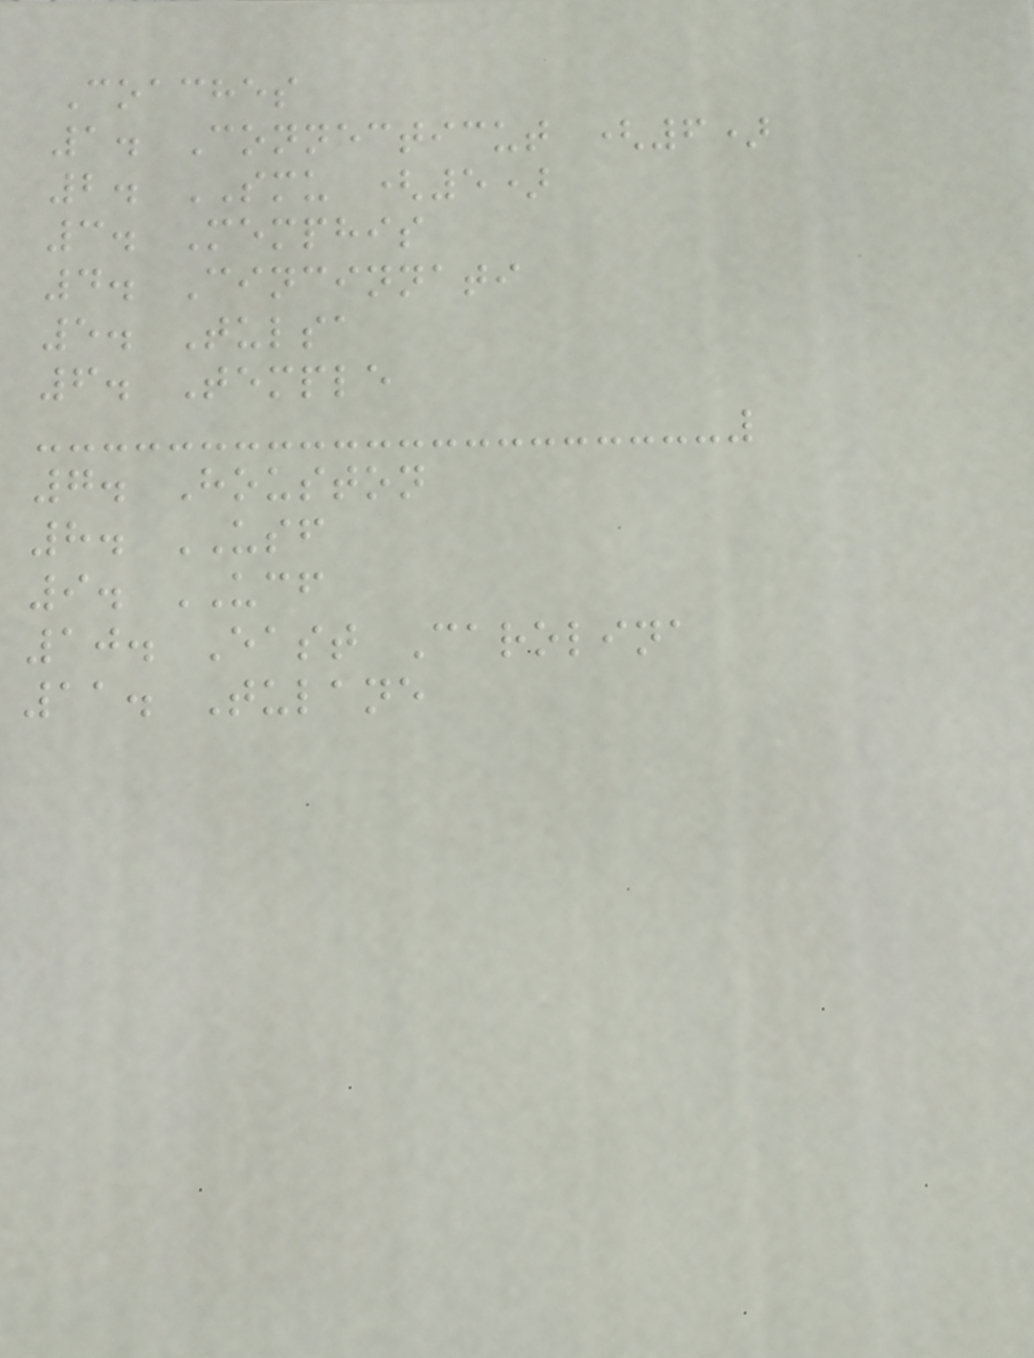Coaches
1. Connecticut (6)
2. SMU (5)
3. Memphis
4. Cincinnati
5. Tulsa
6. Temple
7. Houston
8. USF
9. UCF
10. East Carolina
11. Tulane
